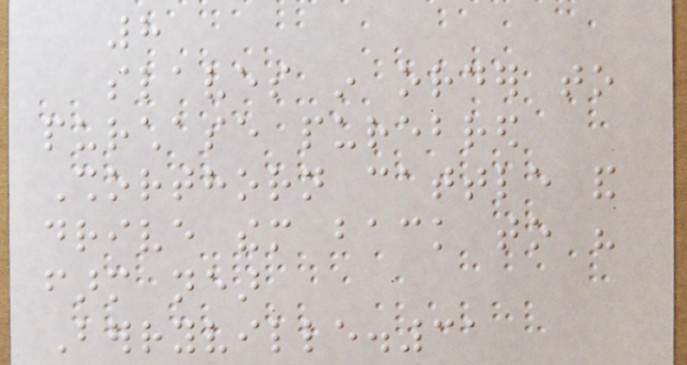8
slaves in order to
purchase purebred
Shorthorn cattle and
drive them back to his
farm near
Berryville.31
